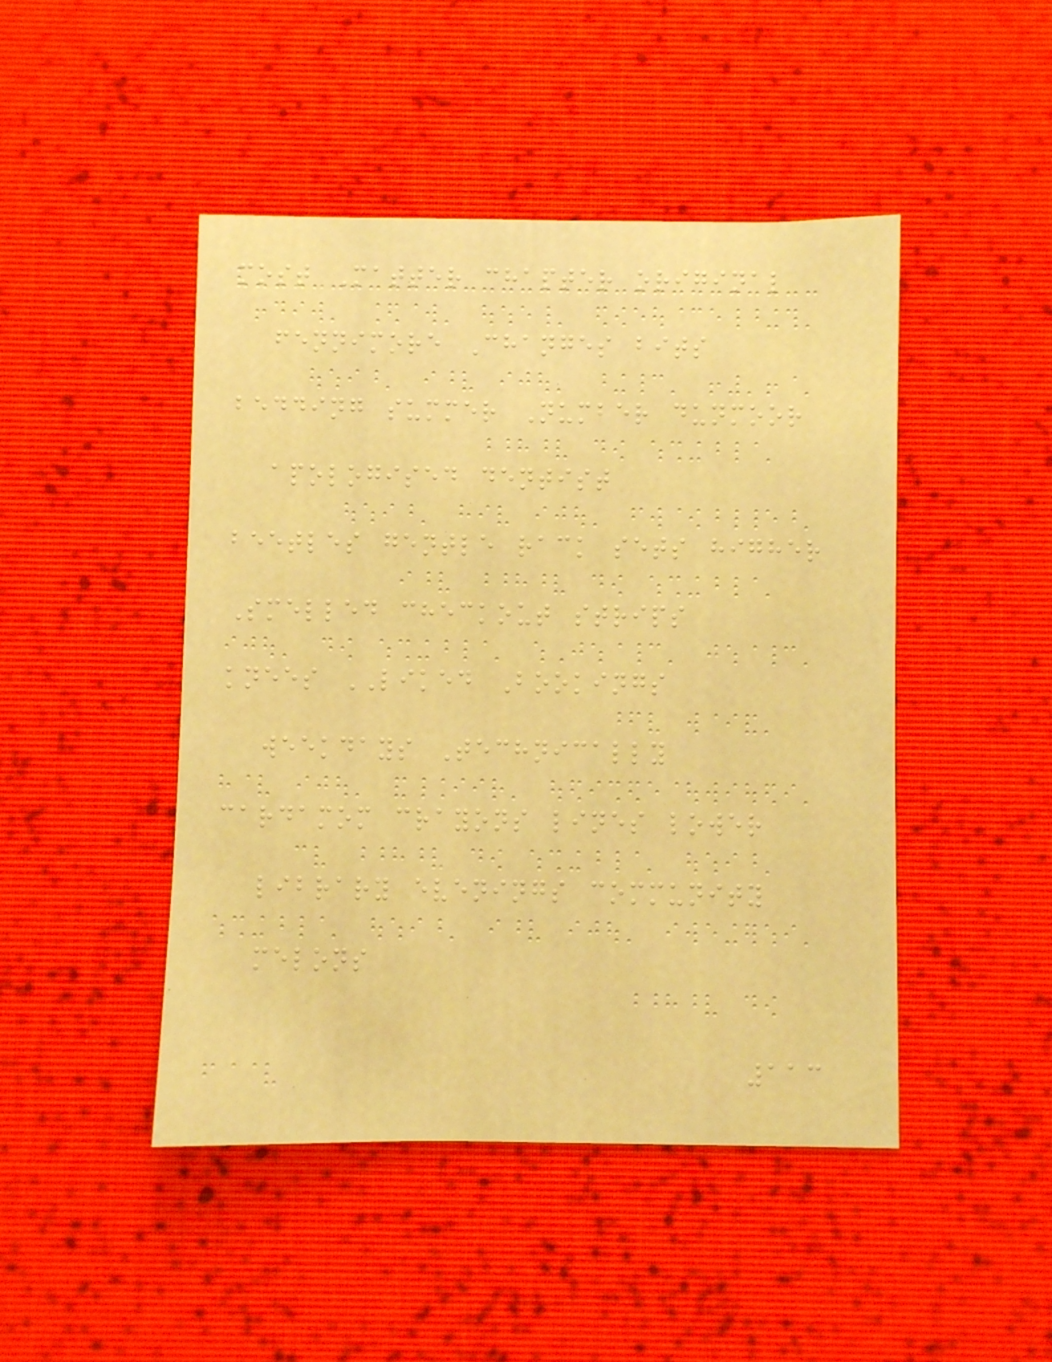most Matter chapter original
fennimore Changes bits
bedding summer Number dunmoor
apologised dentist
beetles gentle rack sets higher
Smelled checkout strips
knees LIKED Bookings
weekdays Technically
cardamom crayons lines lower
library evenings community
melons
113
